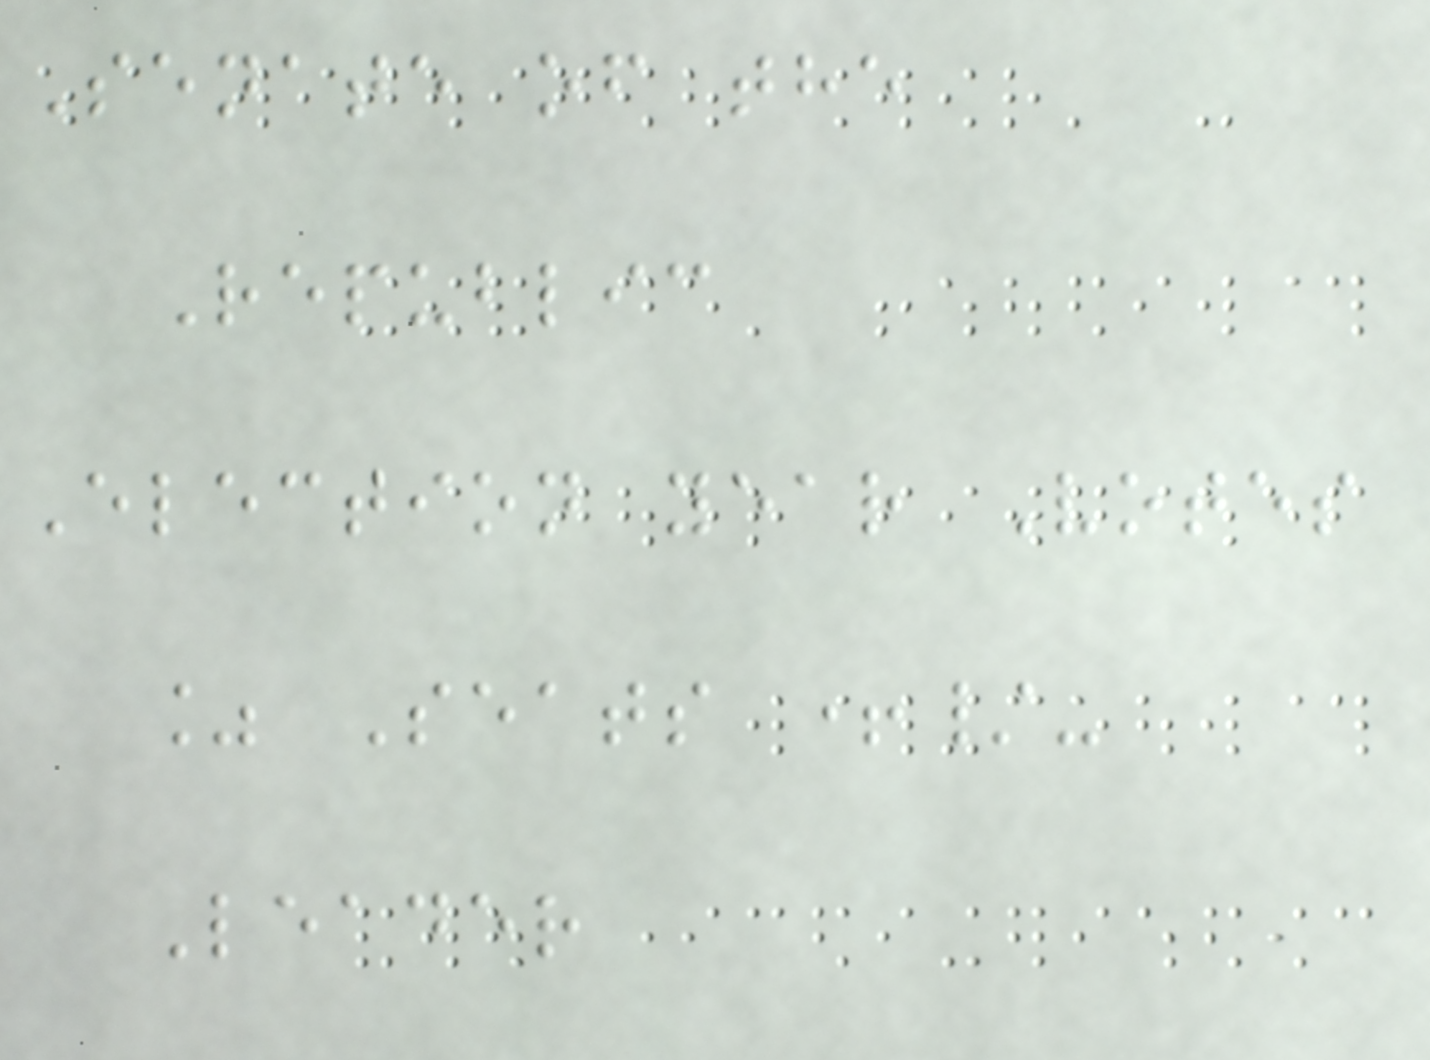Senate of the
Republic
Election year Votes
% Seats +/-
Leader
